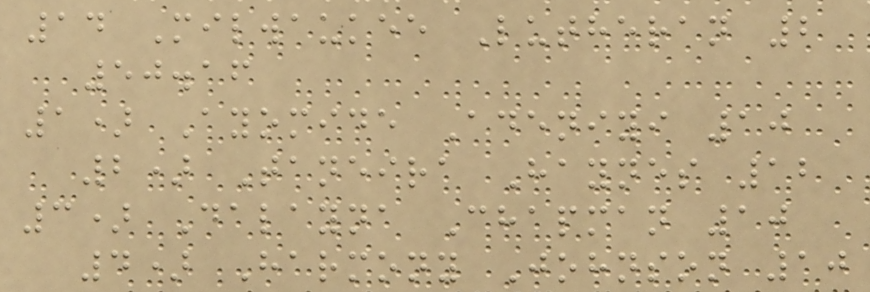14 Milwaukee Lutheran 2
50.16
1) Ayomide Adeniyi 10
2) Taneira Haynes 12
3) Dalayna Chapman 10
4) Harmony Johnson 10
